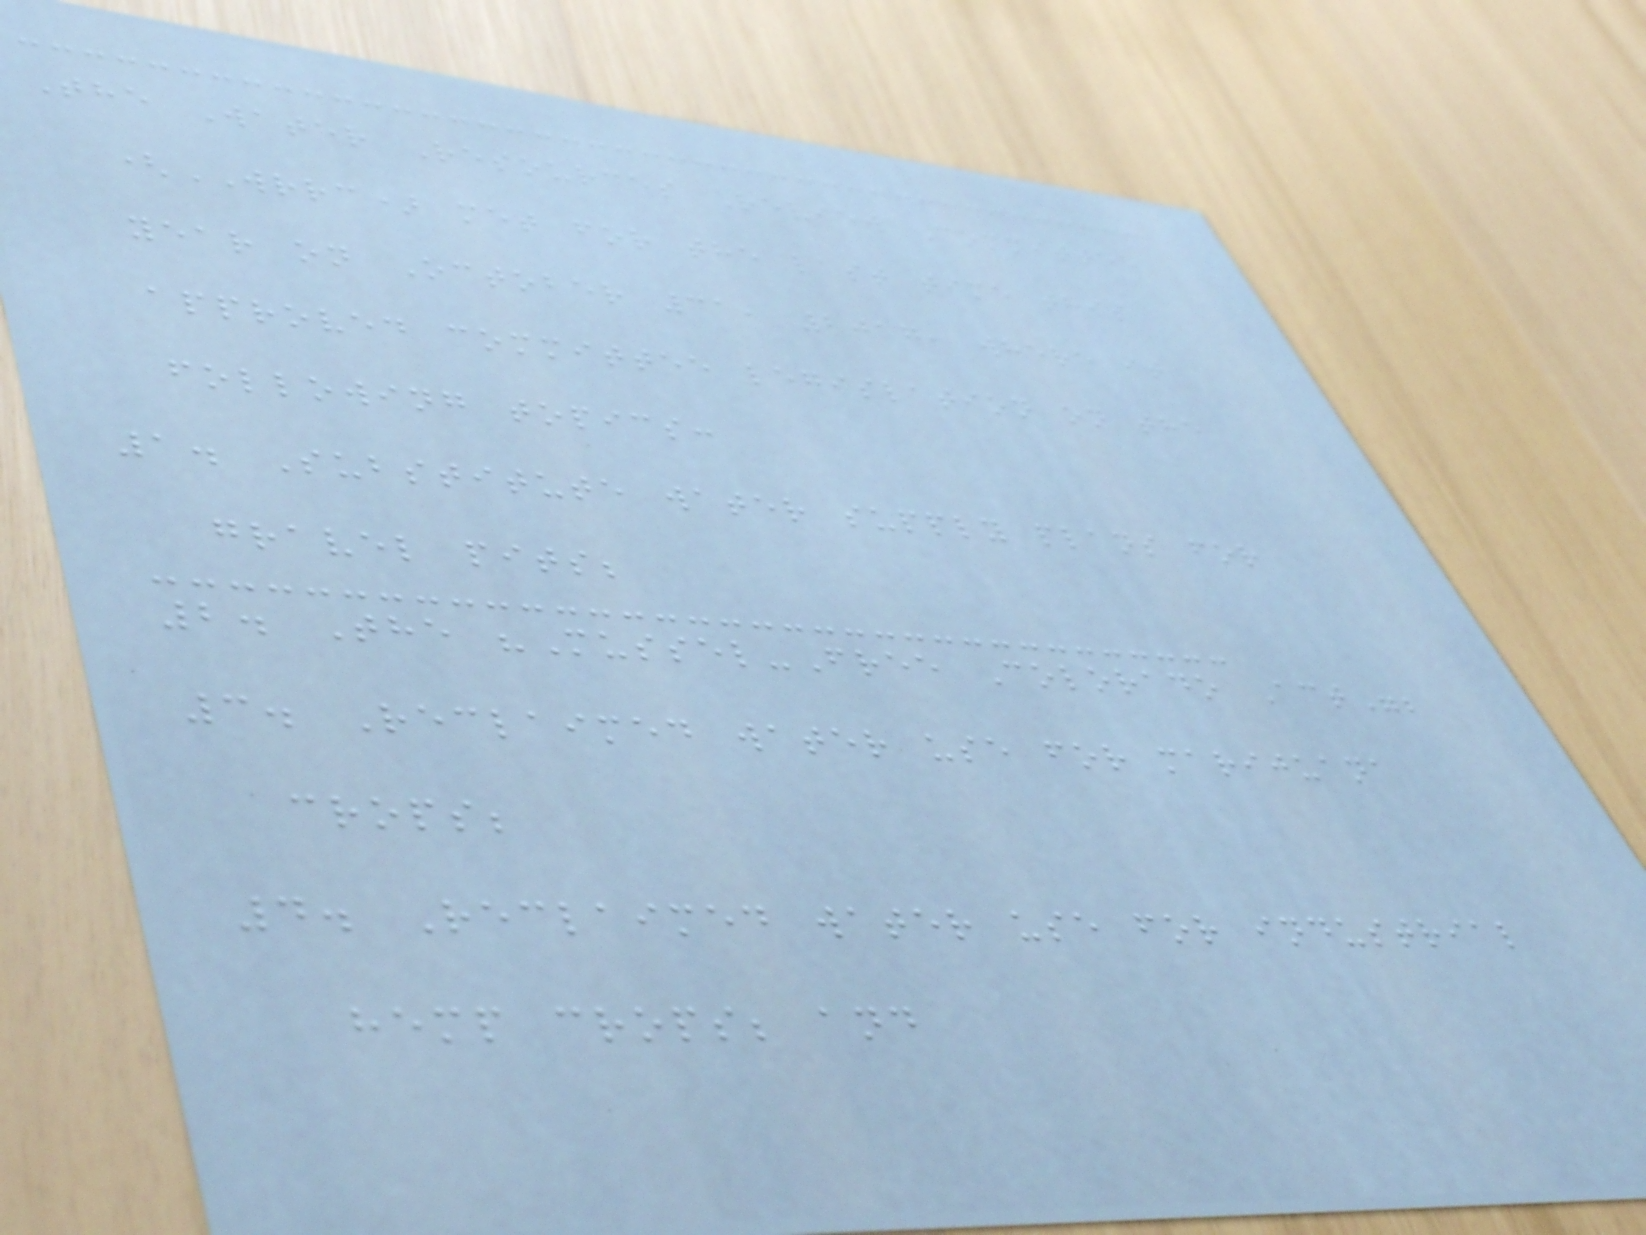The Water Resources Review Committee
(WRRC) met for the last time this
year on October 31, 2017, where it
approved committee legislation on the
following topics:
1. Substitute water supply plans for
gravel pits;
2. The "Mussel-Free Colorado Act";
3. Reclaimed water use for marijuana
crops;
4. Reclaimed water use for industrial
hemp crops; and
